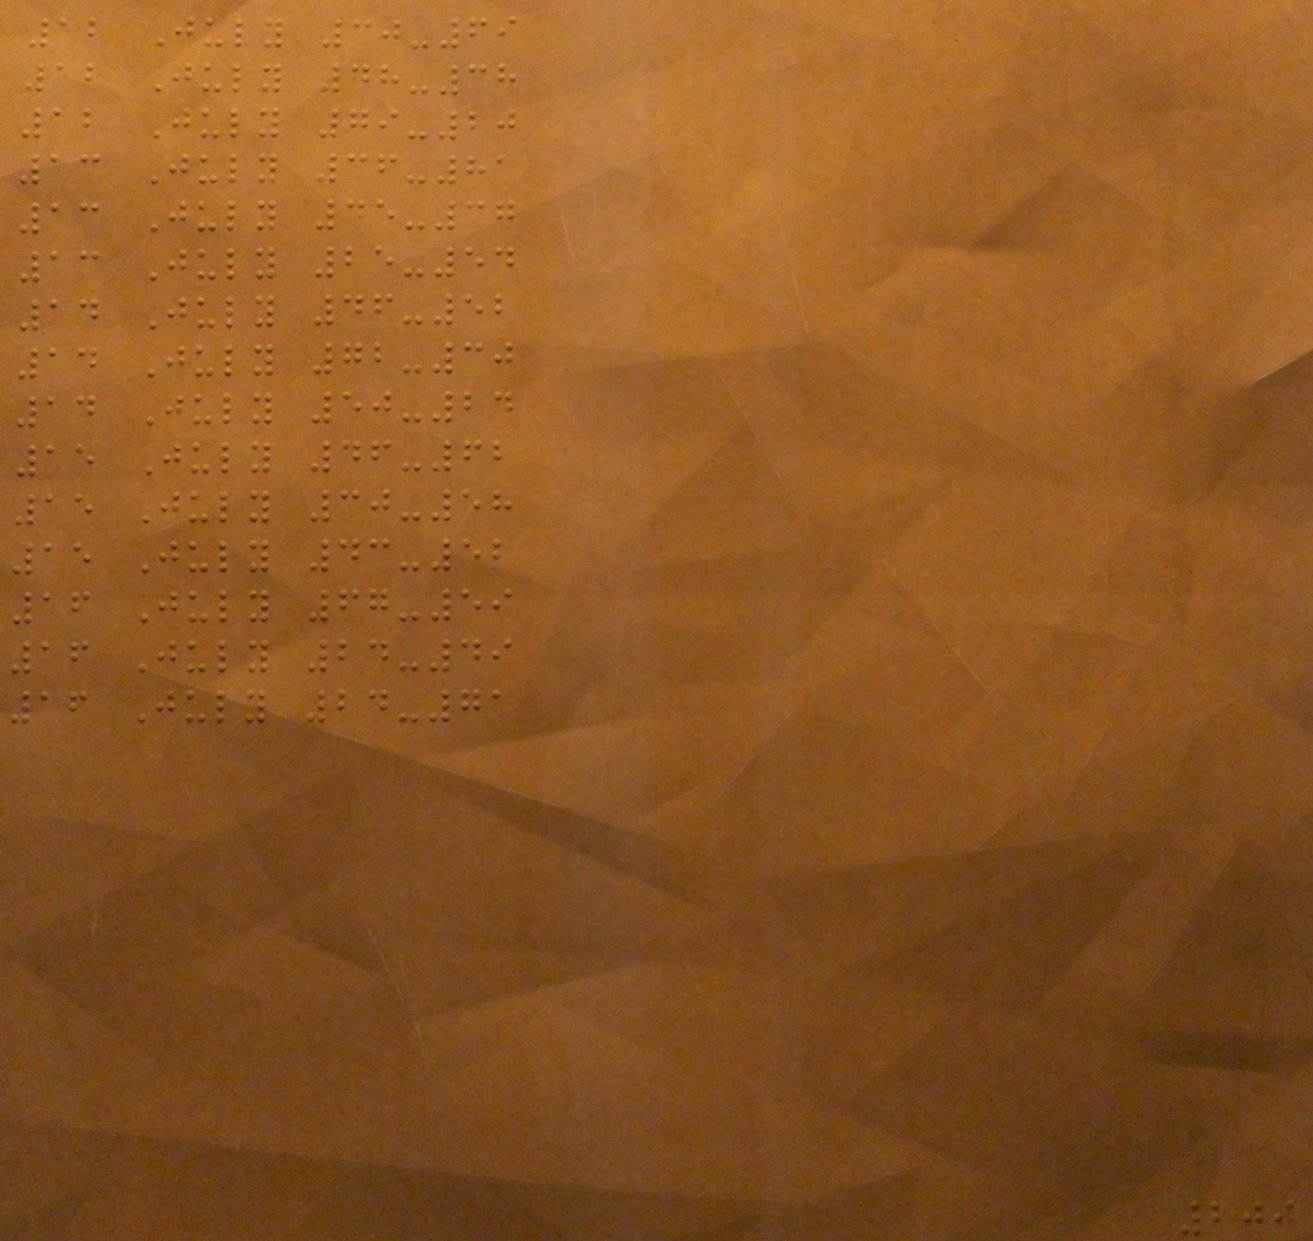12 July 30-69
12 July 48-38
12 July 79-20
13 July 36-81
13 July 45-37
13 July 25-54
14 July 46-52
14 July 72-30
14 July 50-24
15 July 46-62
15 July 30-58
15 July 43-52
16 July 67-59
16 July 24-49
16 July 24-71
209
